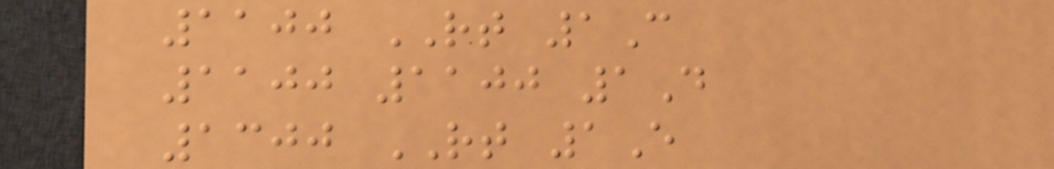1100 RT 1C
1100 1100 1D
1300 RT 1E
